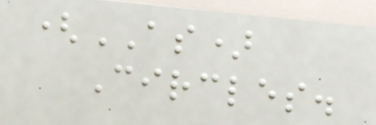(AS)
Circles.
